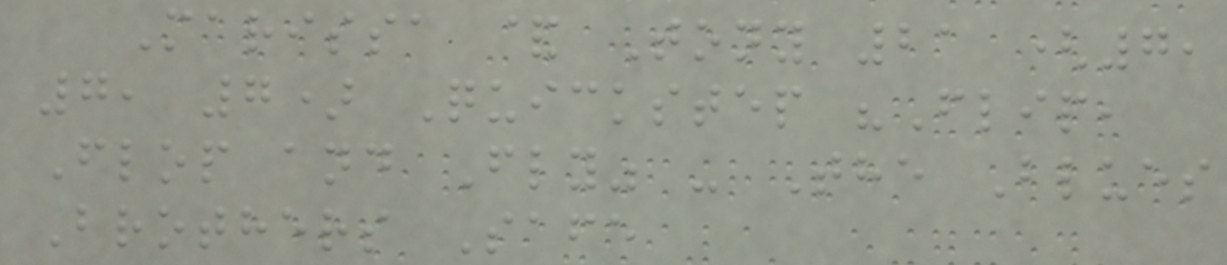Marissa & Tony 21 (7,
7, 7) Quickstep "Flip,
Flop and Fly" - The Blues
Brothers Safe
